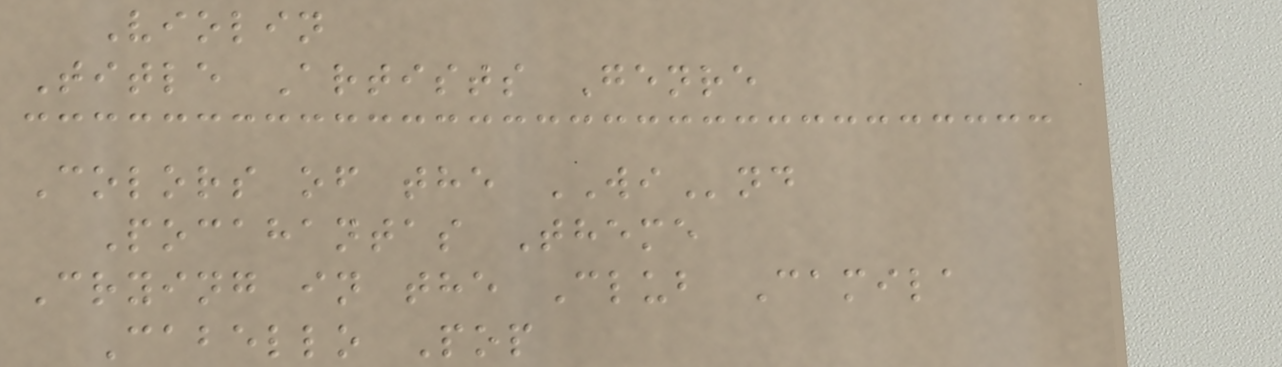Violin
Title Artists Genre
Colors of the WInd
Pocahantas Theme
Crying in the Club Camila
Cabello Pop
